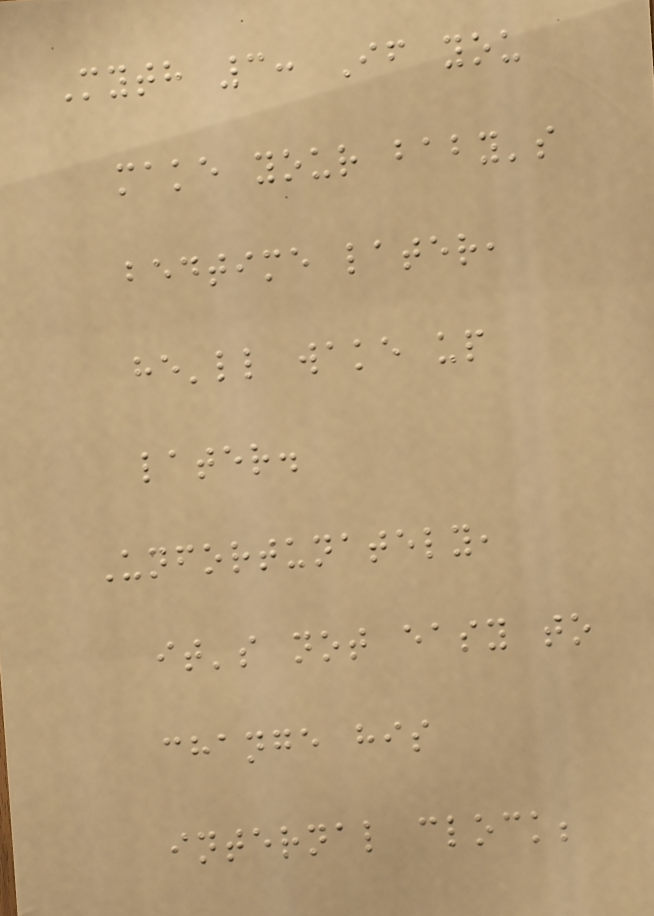Myth 3: If you
make your baby's
bedtime later,
he'll wake up
later.
Unfortunately,
it's not easy to
change his
internal clock;
